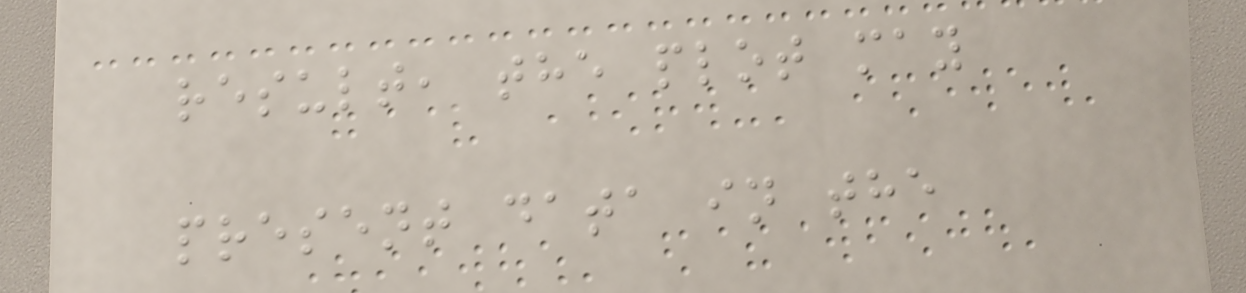result, the plot may
present data in the
